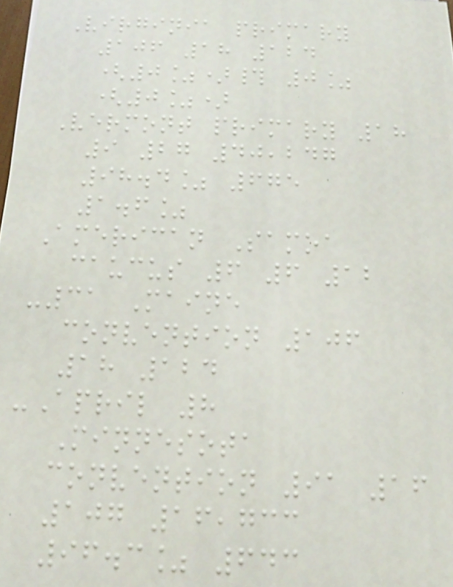Virginia primary
106 18 124
(0%)# 0%
(0%)
Vermont primary 18
9 27 40,247
98.4% 675
1.6%
American Samoa
caucus 6 6 12
-31 Maine
convention 106
18 124
-April 8
Minnesota
convention 91 16
107 16,733
96.3% 643
